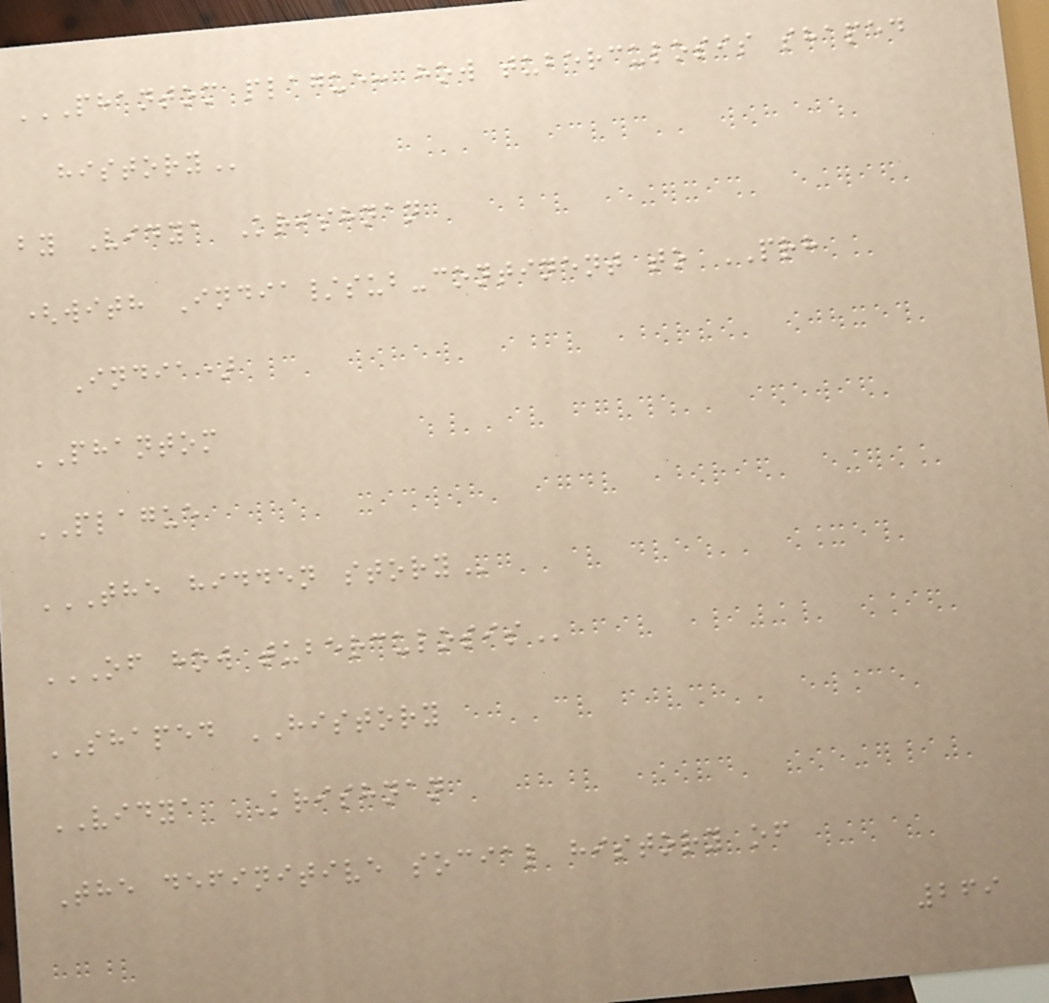PHANTOM PLAGUE: HOW TUBERCULOSIS SHAPED
HISTORY
by Vidya Krishnan
(with India/sub-continent to PRH
India)
PHANTOM
PLAGUE
THE HIDDEN STORY
OF HOW TUBERCULOSIS
SHAPED HISTORY
VIDYA KRISHNAN
The definitive social history of
269
